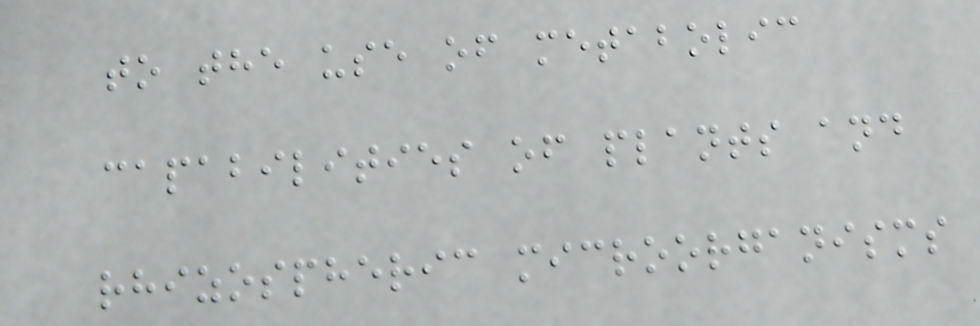to the use of metabolic
capabilities of plants and
rhizospheric microorganisms
